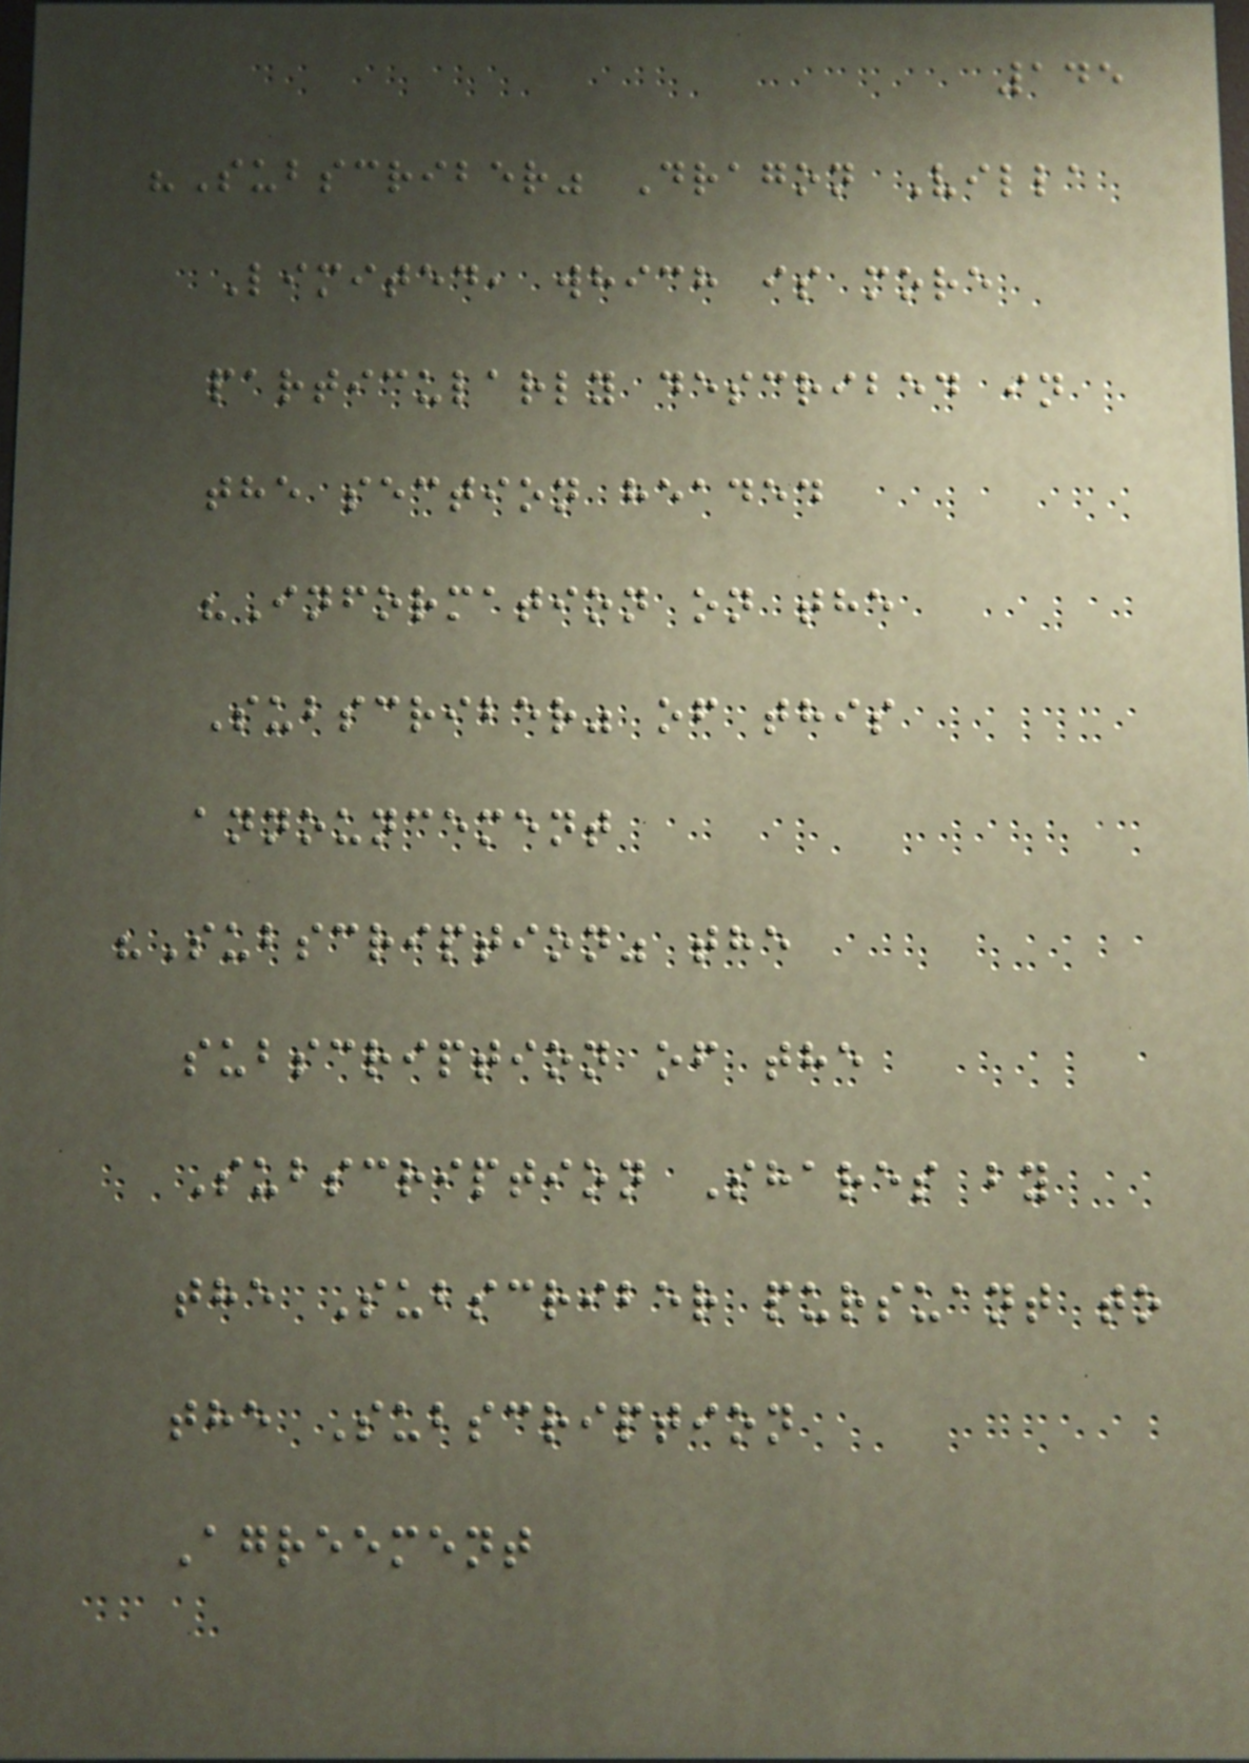145
"Subscriber" Dragon Villa
Limited, which is more
particularly described in
the section headed
"Information on the
Subscriber" of this
announcement
"Subscription" the
subscription of the
Subscription Shares by
the Subscriber pursuant to
the Subscription
Agreement
